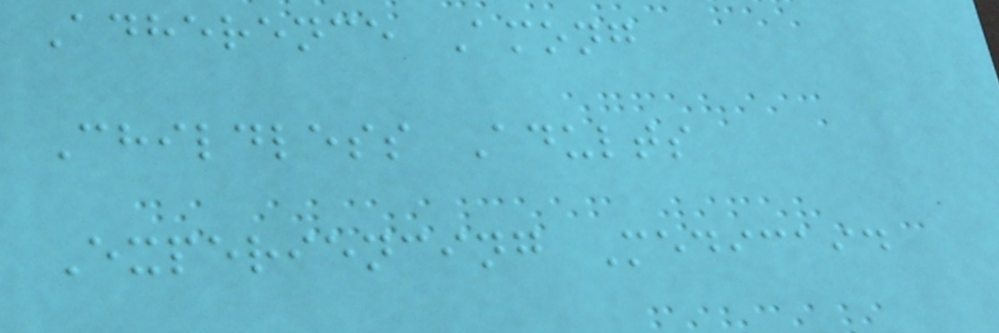Adherence Among
Childless Adults
Experiencing Medicaid
